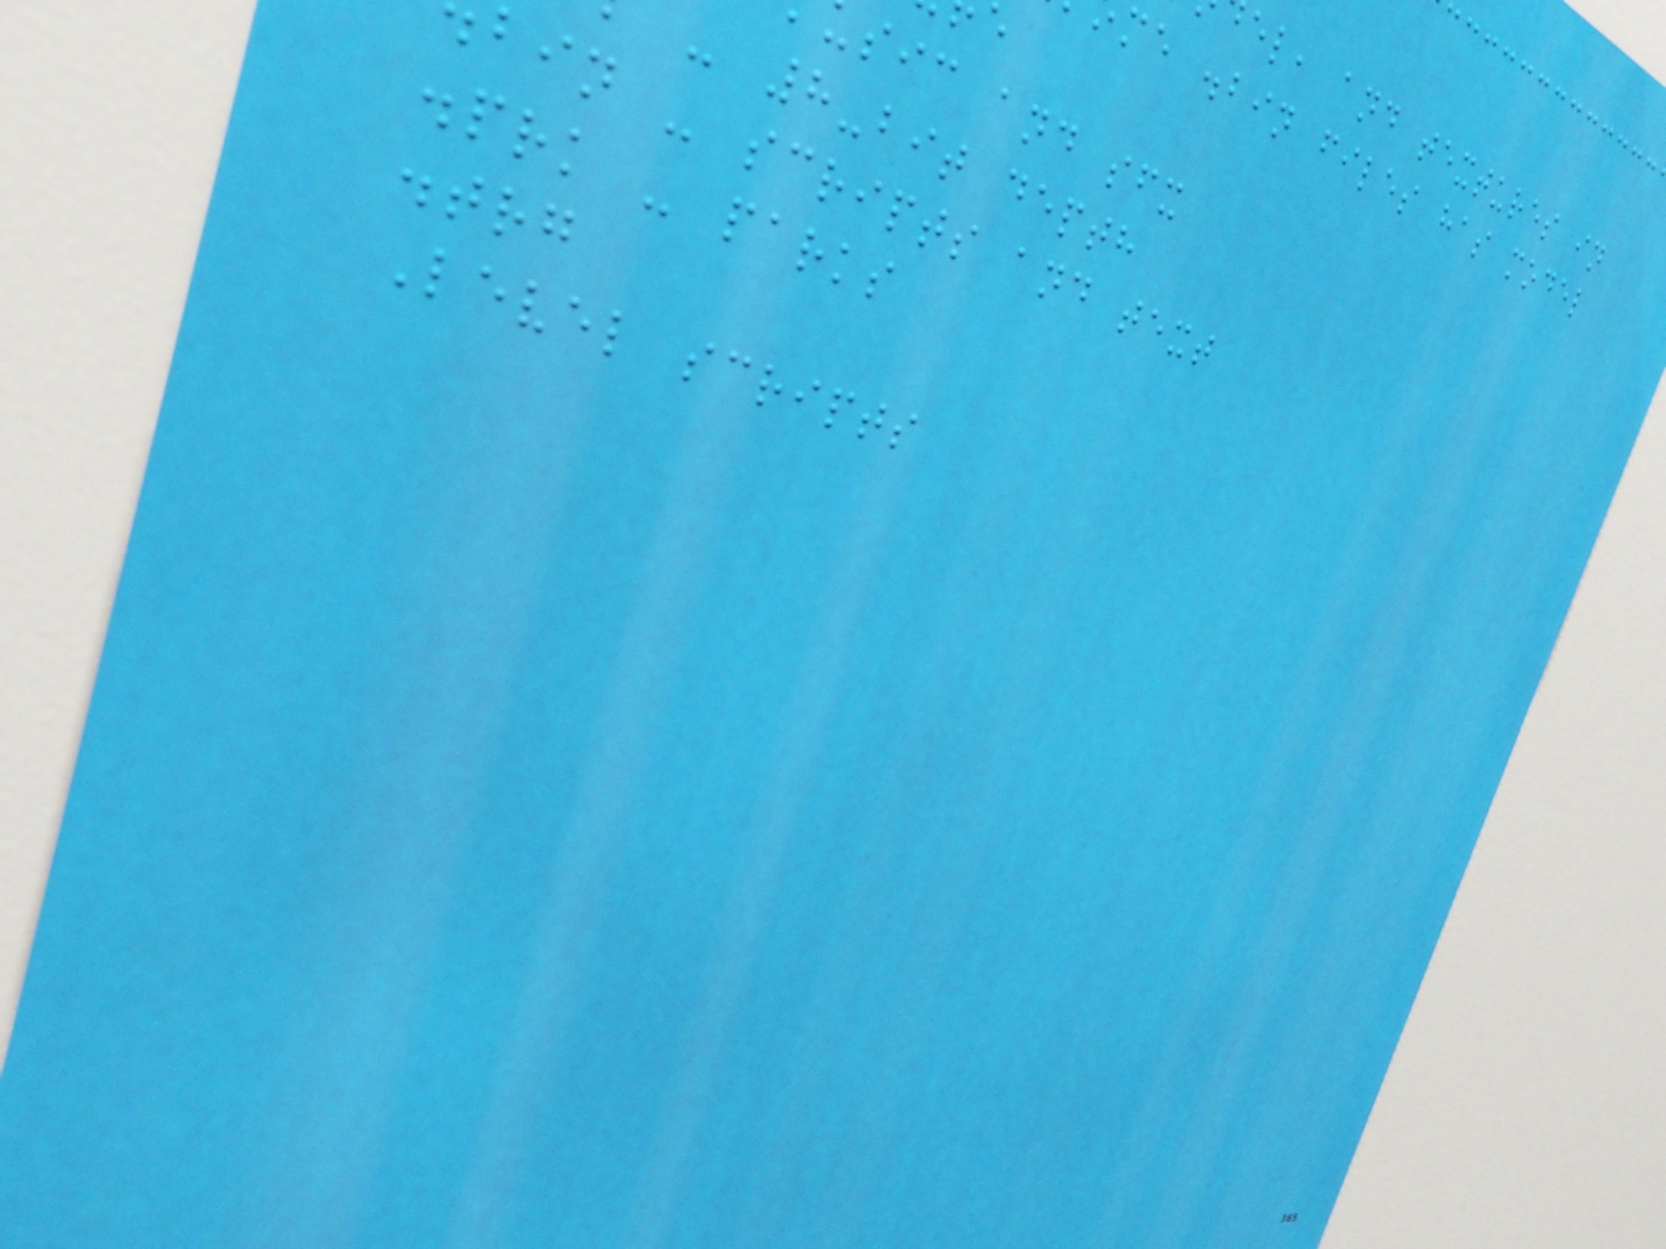el, and textures in
me .bin files has model
sic and sfx
- 8-bit depth
bin - scripts and text
.prk - parks
.trg
Level scripts
